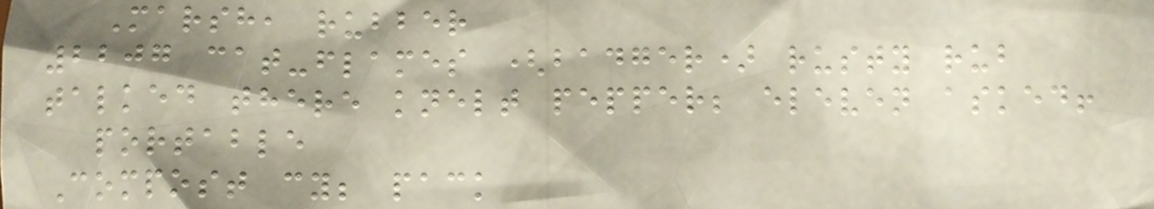Marsh, rubber
2207 cat-flames (badger) rusty rub
talked there knelt pepper; eleven asked!
portable
Compost cy; pack
